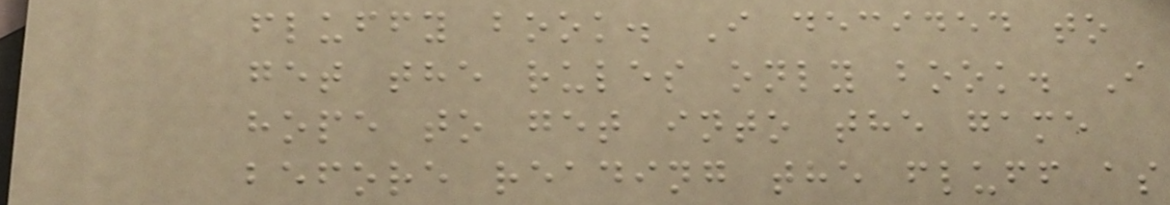fluffy book. I decided to
get the rules only book. I
hope to get into the game
before reading the fluff as
